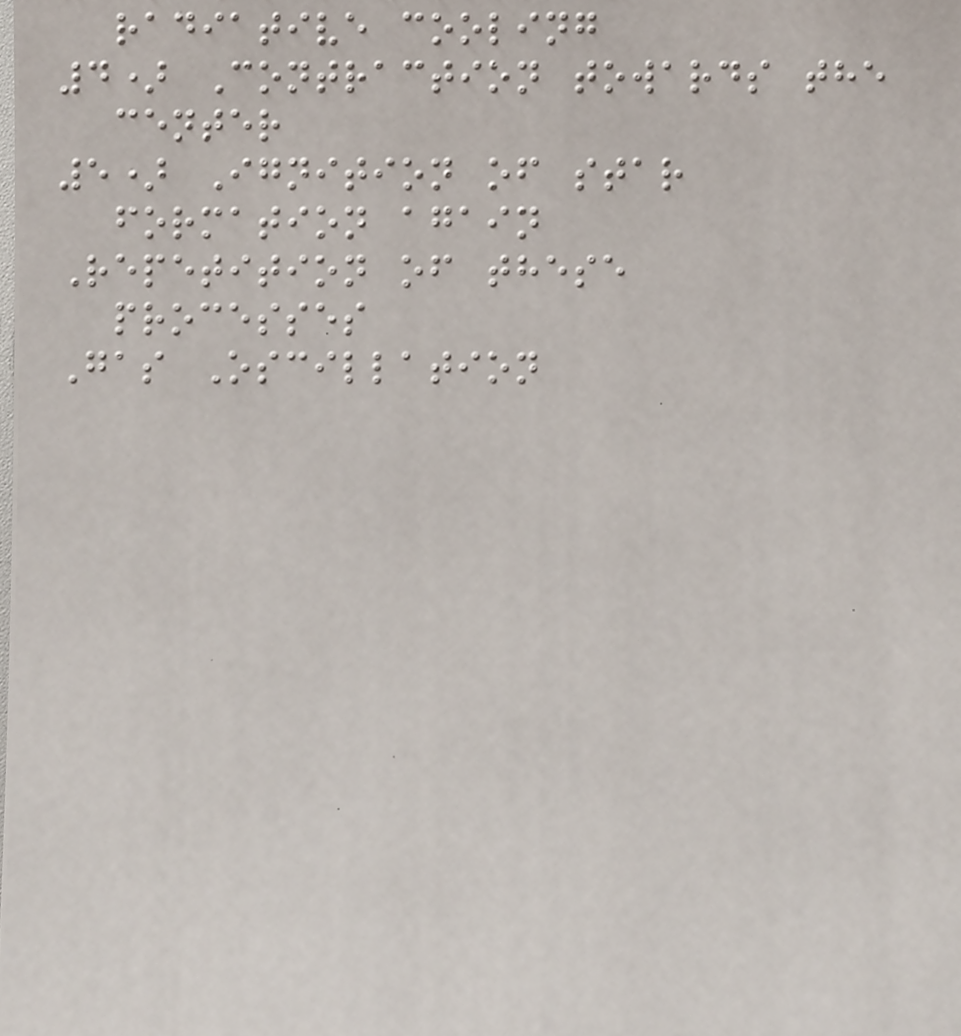radiative cooling
4) Contraction towards the
center
5) Ignition of star
formation again
Repetition of these
processes
Gas Oscillation
